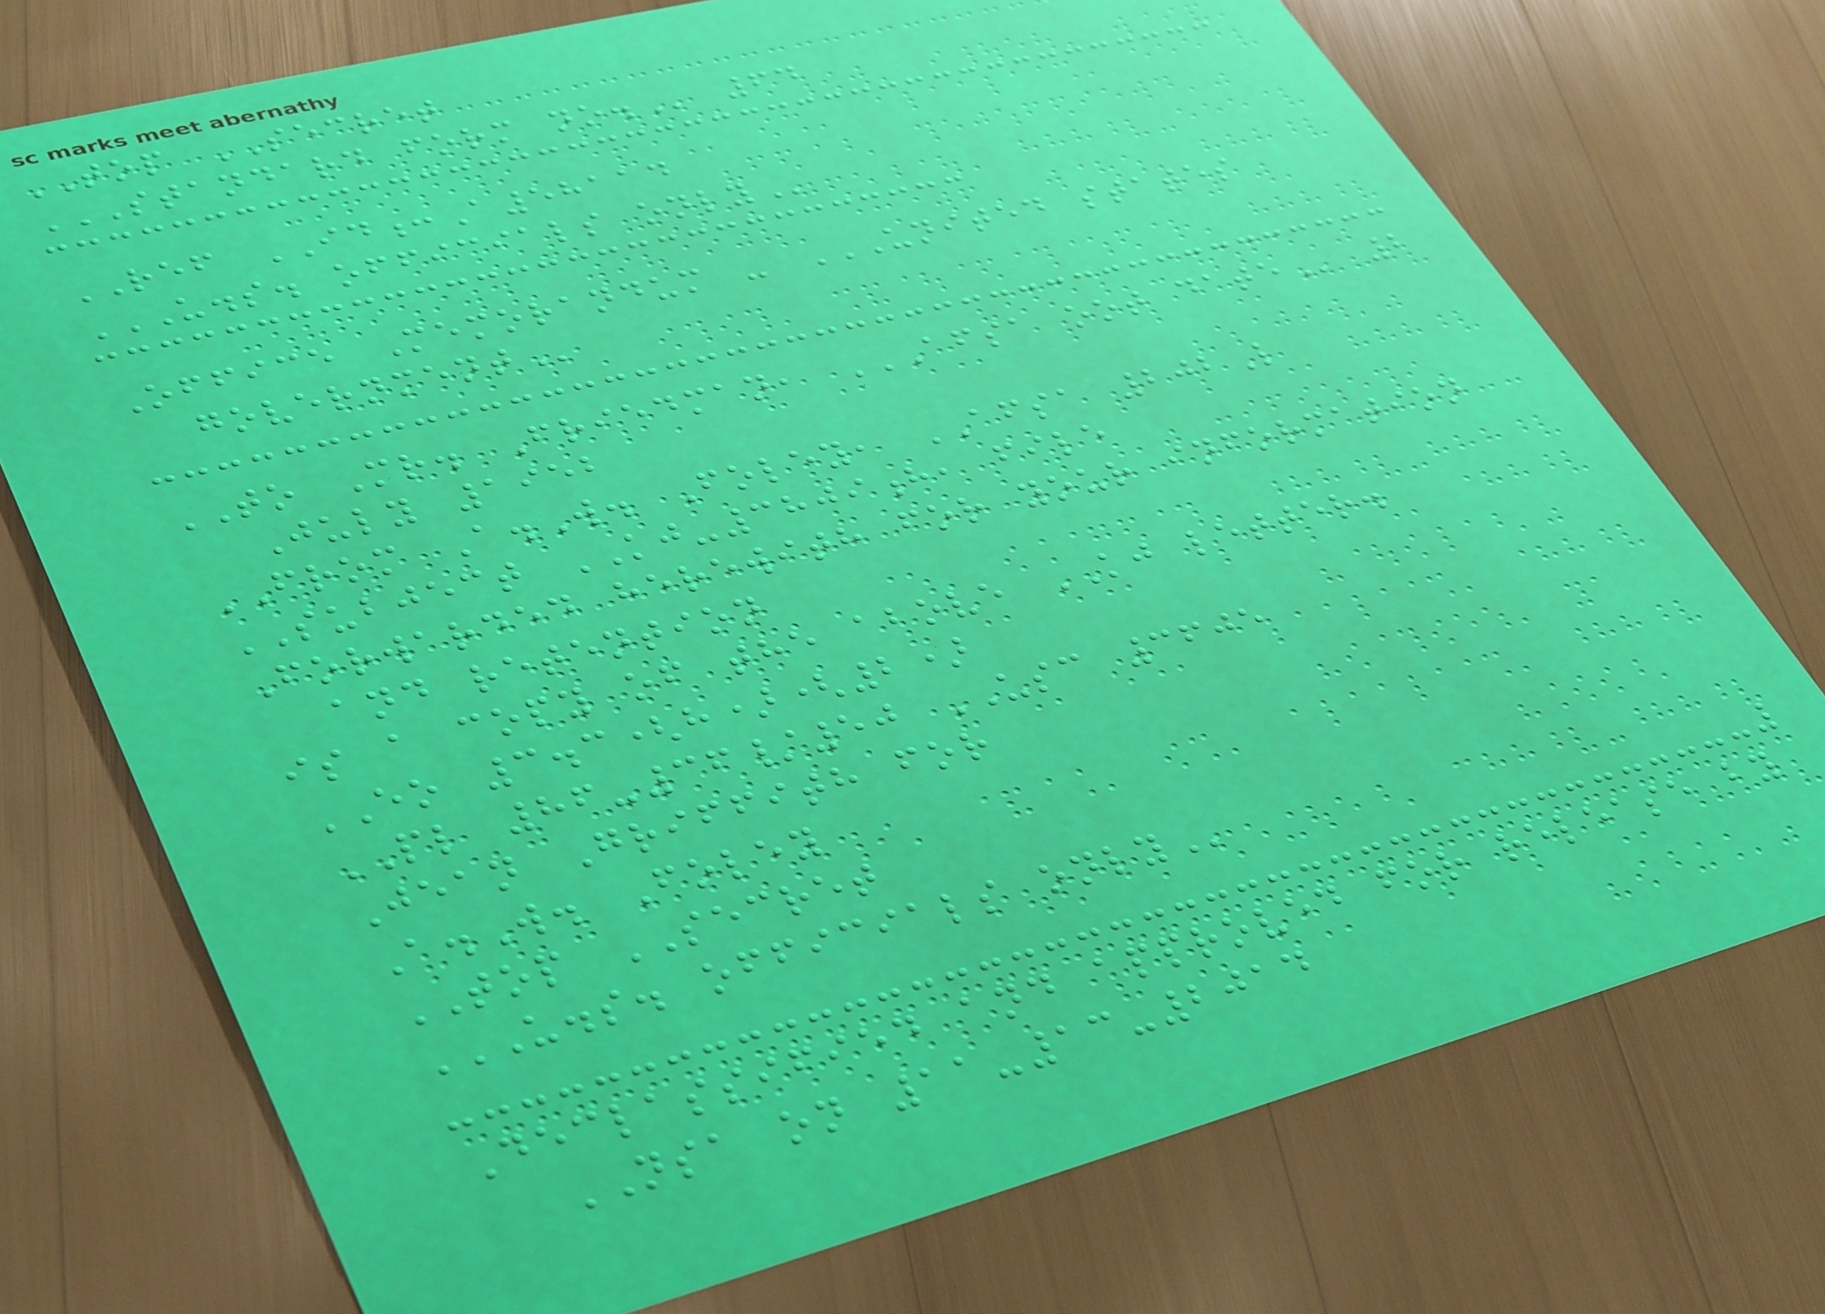TOP SECRET
STANDARD FORM NO. 64
REF ID:A58114
U.S. OFFICIALS ONLY
Office Memorandum - UNITED STATES
GOVERNMENT
TO Mr. Friedman, AFSA OOT DATE 2
July 1952
FROM A.W. Foley, AFSA 202L
SUBJECT KJ-3809h, file
Forwarded herewith for your information
and retention
is a copy of the above KJ letter.
EO 3.3(h)(2)
PL 86-36/50 USC 3605
Jean Griffith for
A.W. Foley
TOP SECRET
U.S. OFFICIALS ONLY
Declassified and approved for release by
NSA on 11-13-2014
